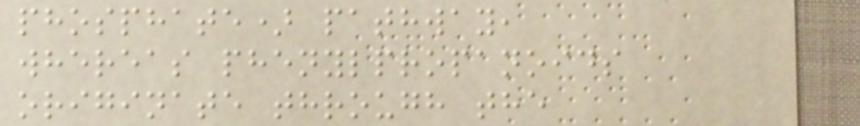phosphate) pathway,
whereas phenylpropanoids
originate through the
